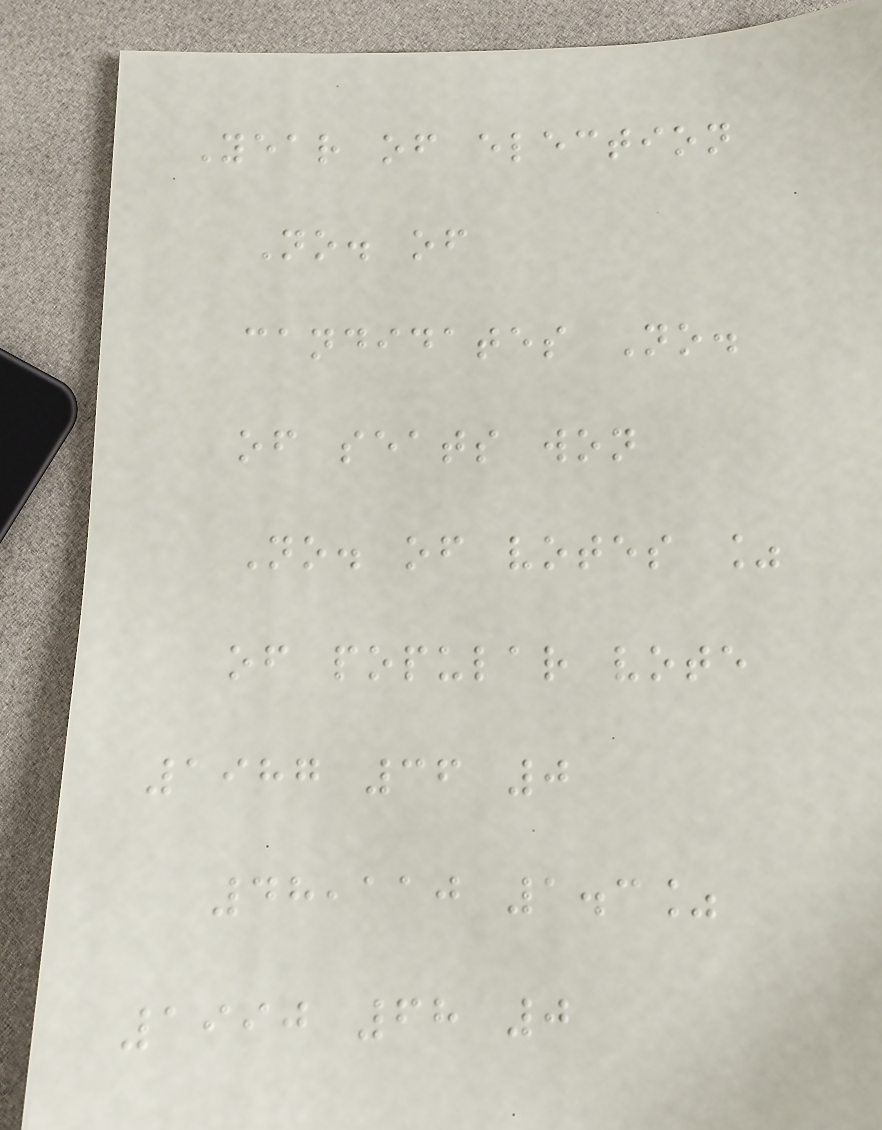Year of election
No. of
candidates No.
of seats won
No. of votes %
of popular vote
1987 36 0
48,110 1.3%
1990 68 0
